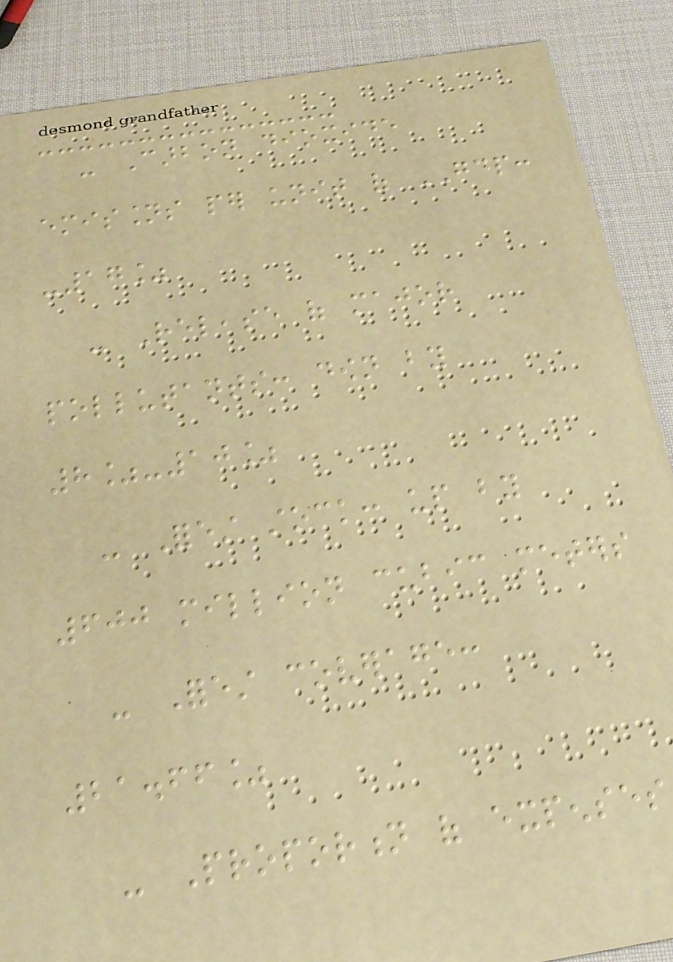- Carbon dioxide
emissions per unit of GDP:
-17%
- Release of major
pollutants: down by
8%-10%
- Forest stock: up by
600 million cubic meters
- Forest coverage:
21.66%
- Proportion of expenses
